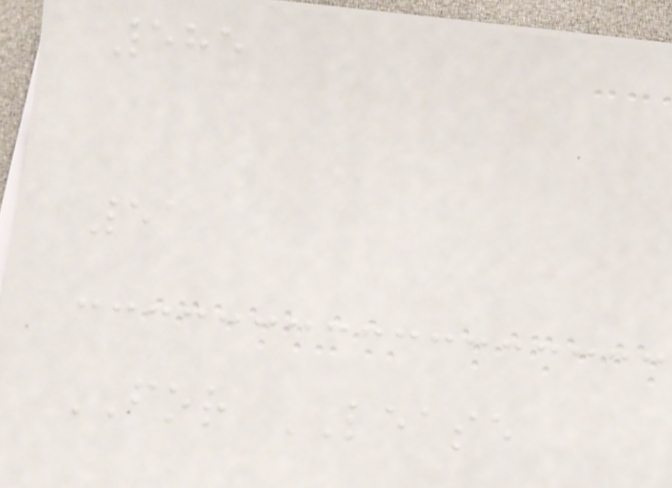585
51
FOR LEASE
